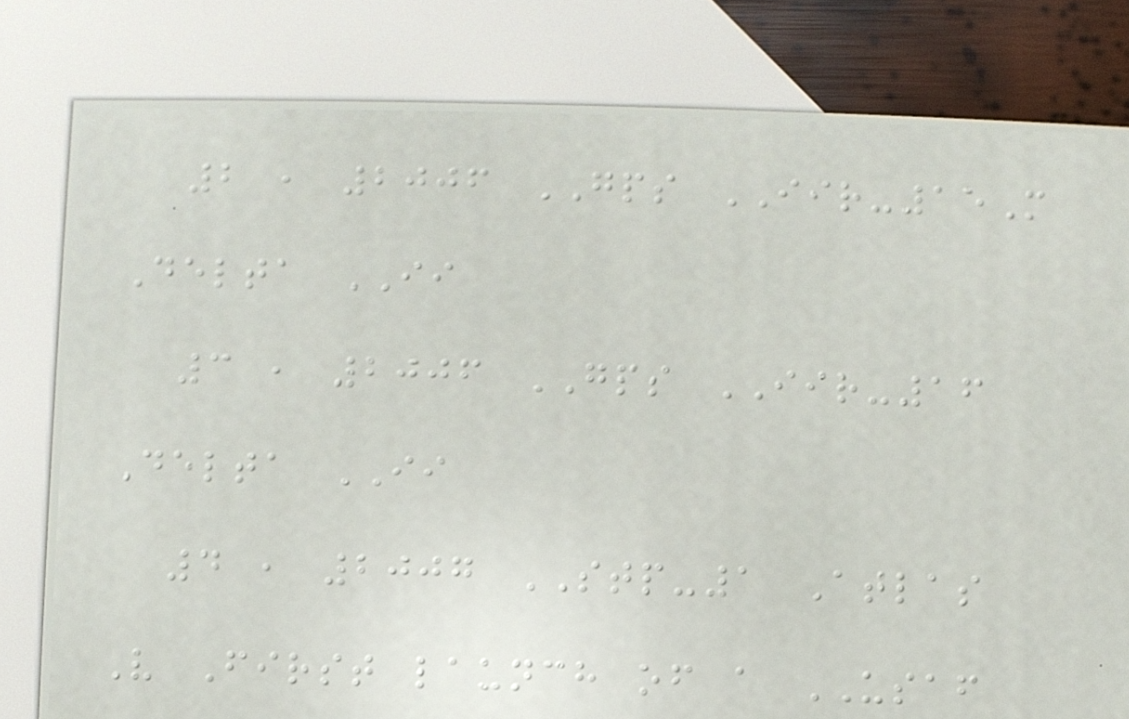2 , 2006 GPS IIR-15M
Delta II
3 , 2006 GPS IIR-16
Delta II
4 , 2007 STP-1 Atlas
V First launch of a USAF
